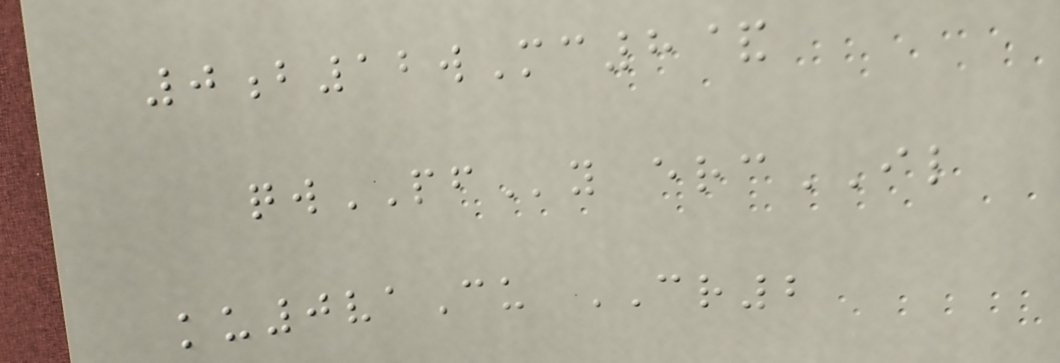0b12wMc8&
qwPFy ercIL
ku0vaCu CR2
